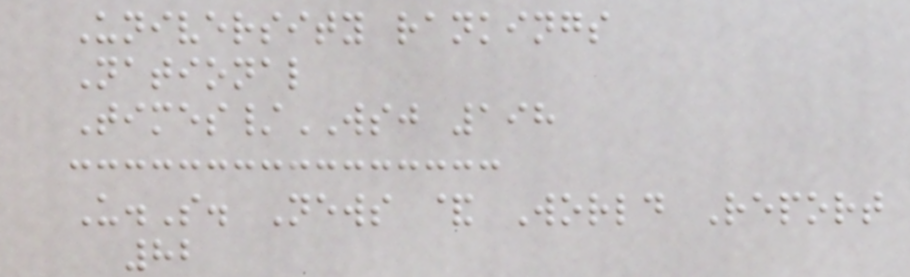University rankings
National
Times/WSJ 198
U.S. News & World Report
82
